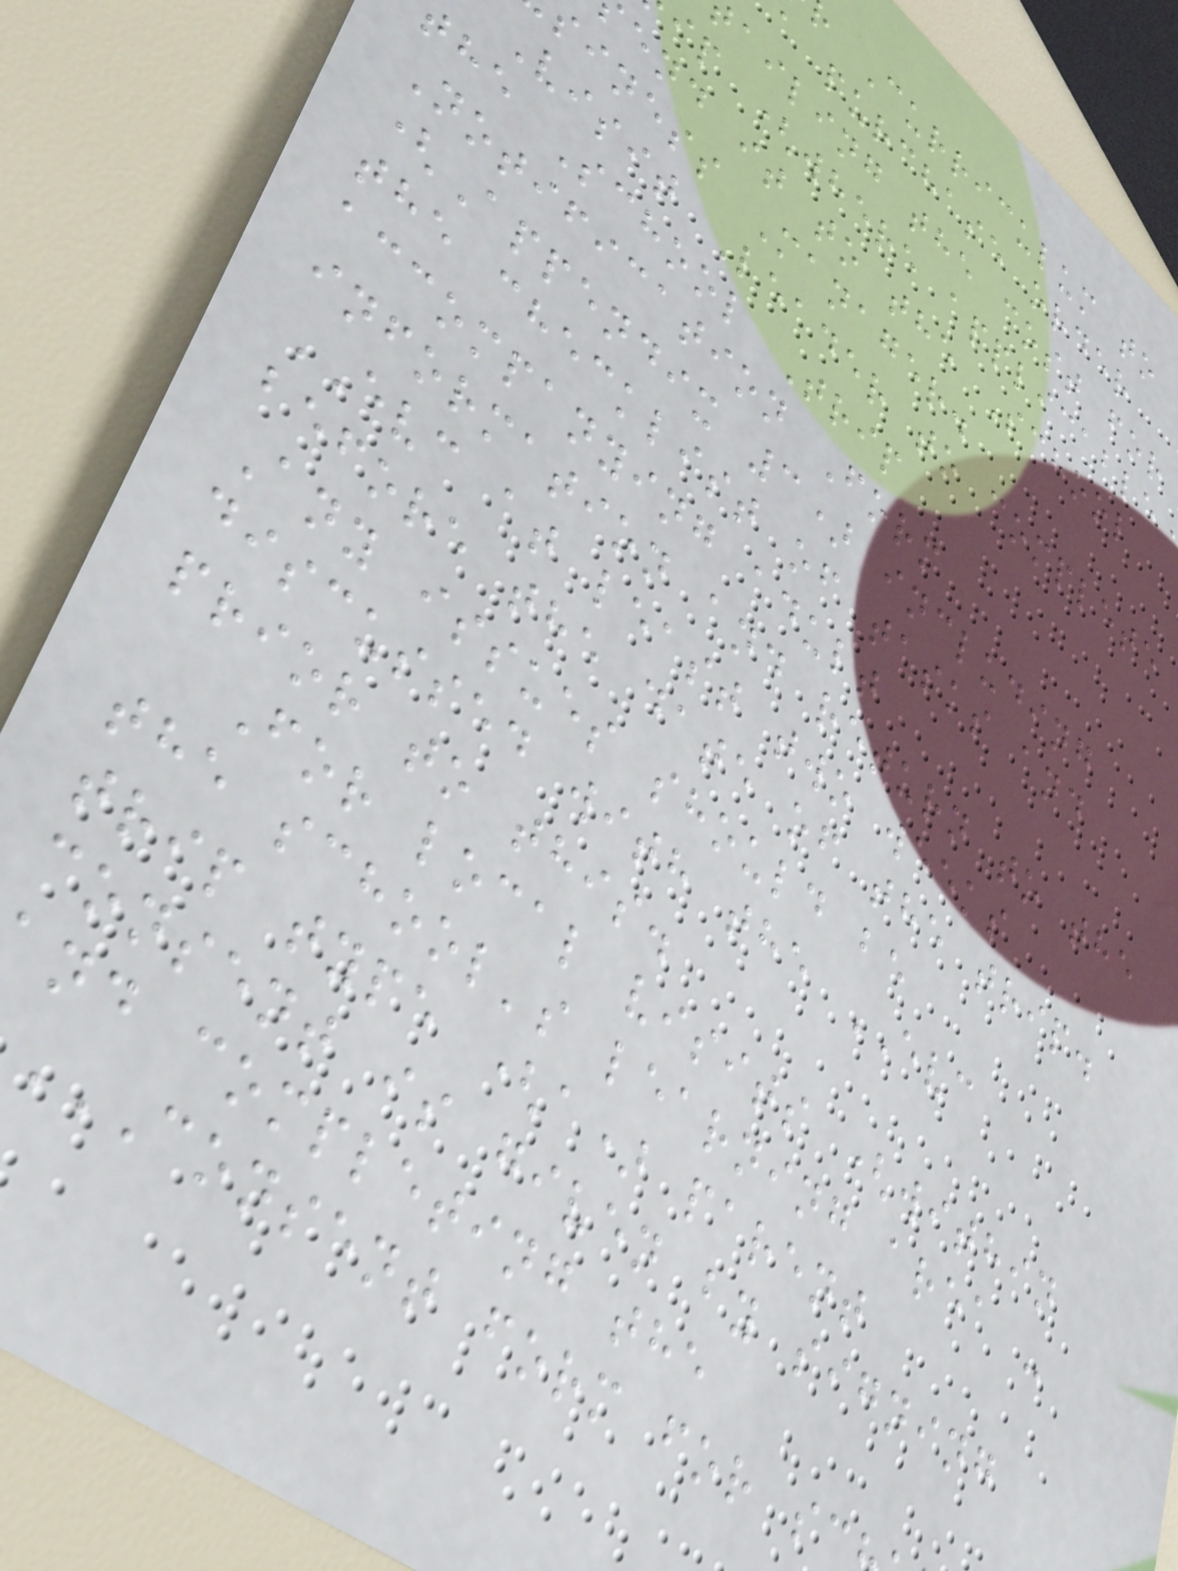Curriculum to
a purchase order
ailing the cost for
ip (where applicable
end it to the School
siness Manager.
Visit Leader to complete
the School Trip
Notification Form
(Appendix 3) including
the checklist of tasks and
accompanying adult
information and return to the
EVC at least two weeks
before the date of the trip.
Any issues should be
discussed with the EVC
prior to this.
For local visits (within
the school's learning area -
trip type (a) parent
consent is given by signing
nd completing the
